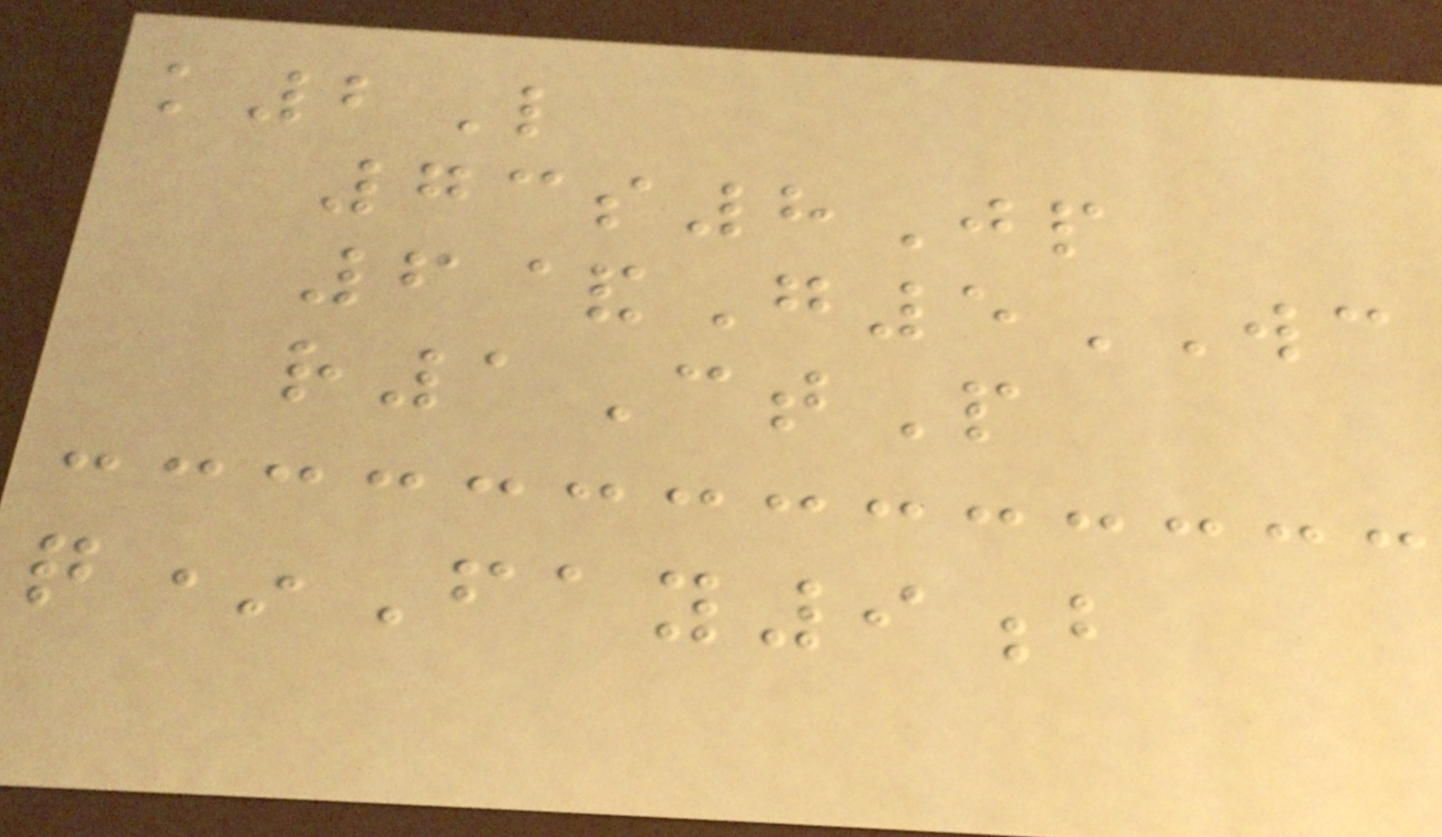k2L
73s8Jp
6&G5WC
r1CtP
q*Fay9b
